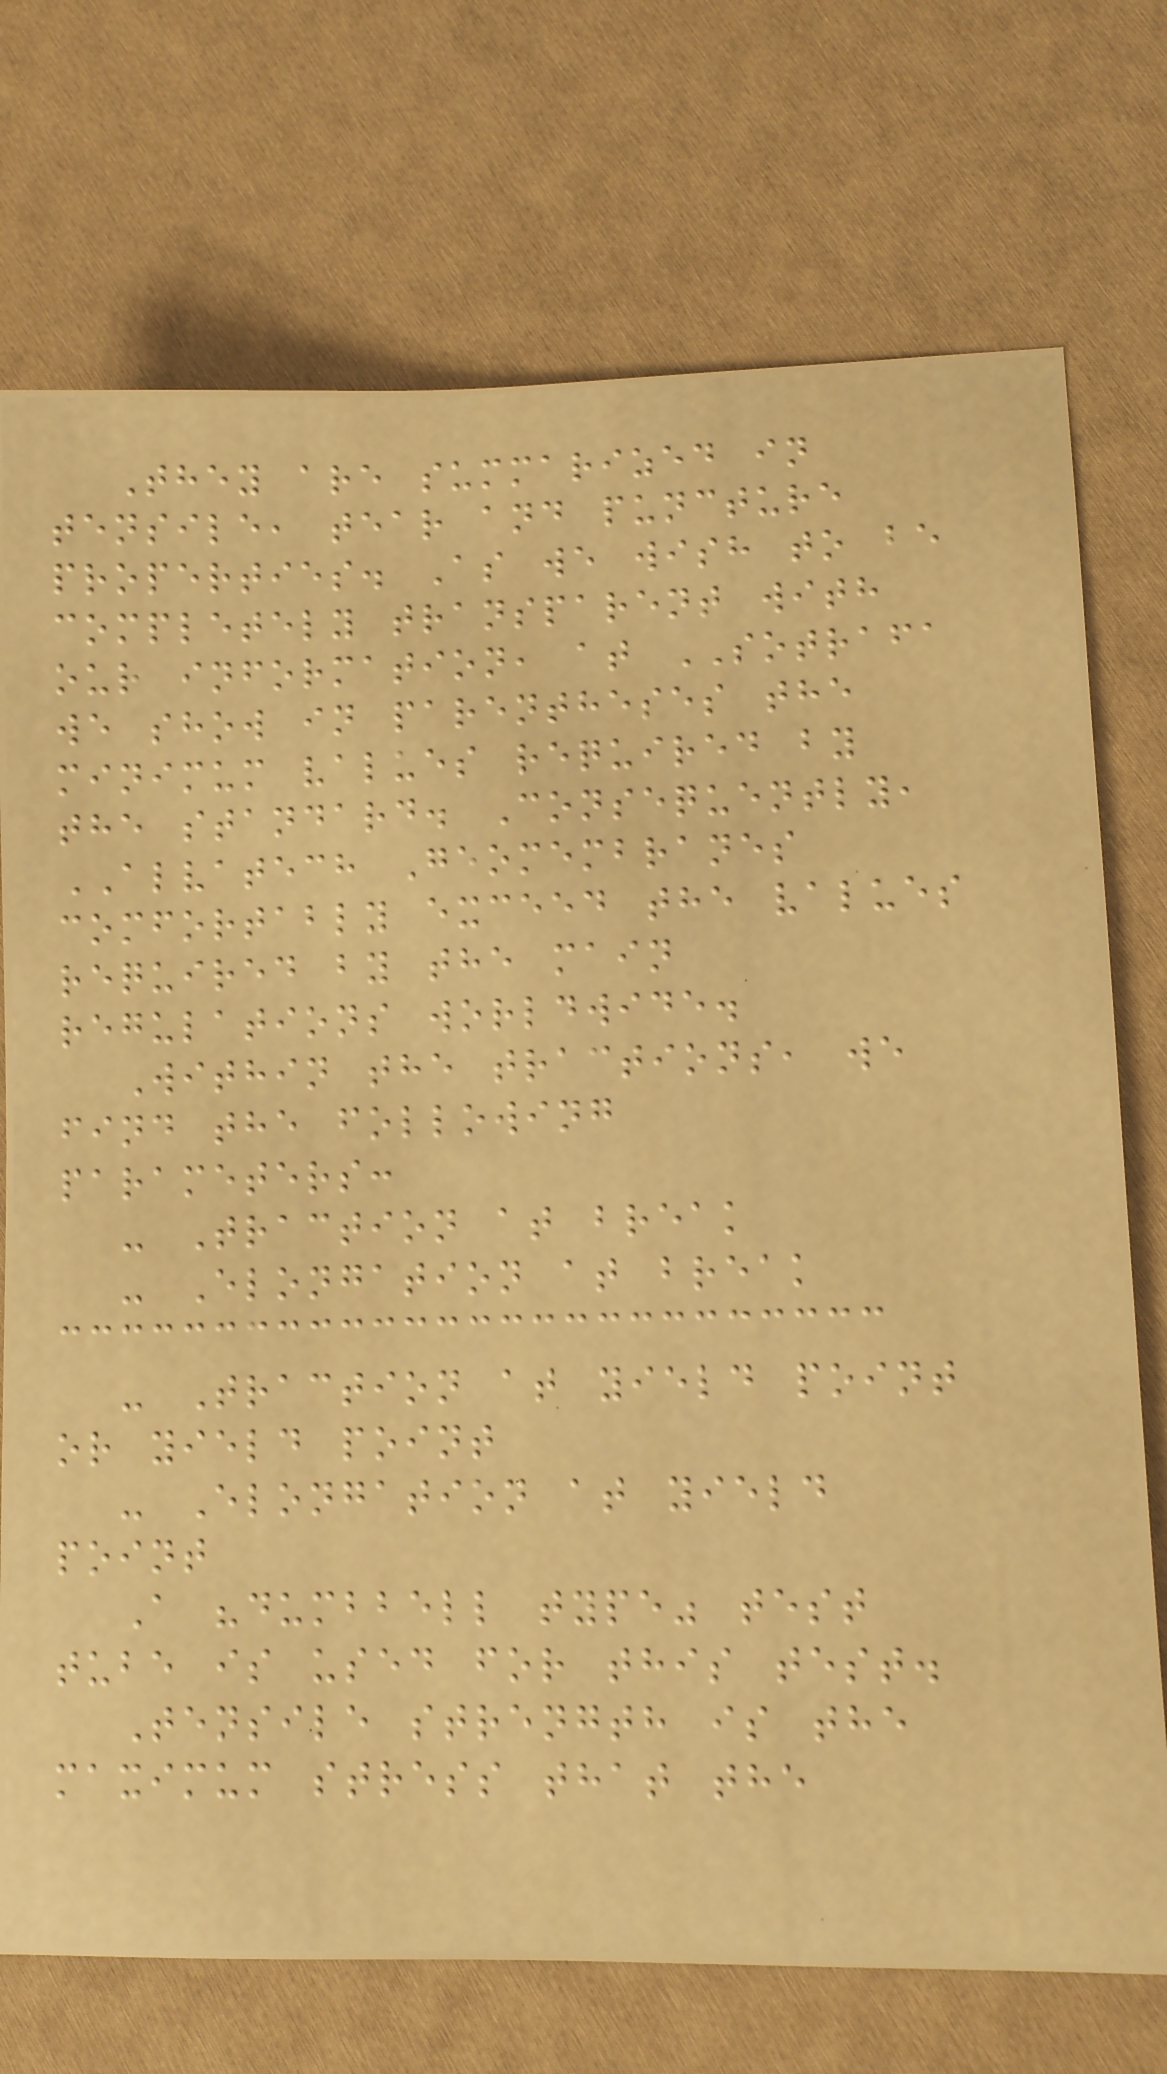They are summarized in
tensile, tear and puncture
properties. As we wish to be
completely transparent with
our information, at SOTRAFA
we show in parentheses the
minimum values required by
the standard. Consequently,
ALVATECH Geomembranes
comfortably exceed the values
required by the main
regulations worldwide.
Within the tractions, we
find the following
parameters:
- Traction at break
- Elongation at break
- Traction at yield point
or yield point
- Elongation at yield
point
A "dumbbell type" test
tube is used for this test.
Tensile strength is the
maximum stress that the
